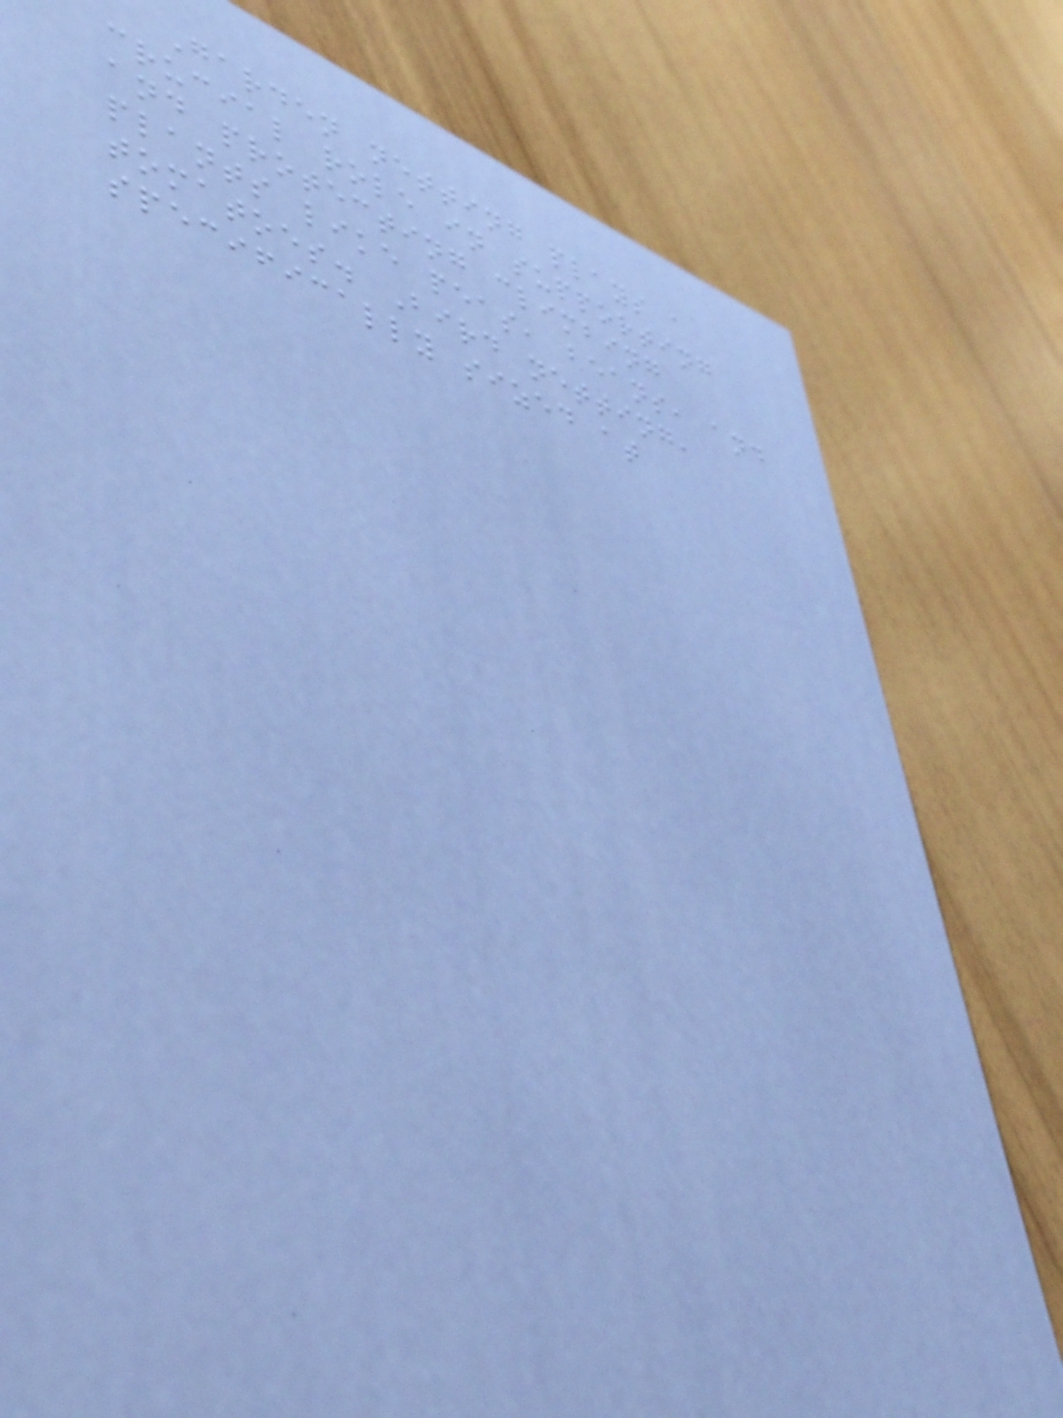Garden netting plays a
crucial role in supporting
and protecting climbing
plants like peas, beans, and
tomatoes. Bird netting,
specifically sized at
